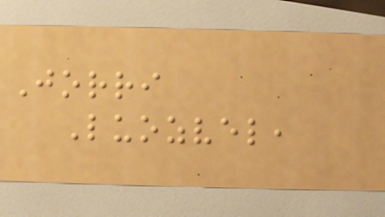Jorri
Luozvel,
